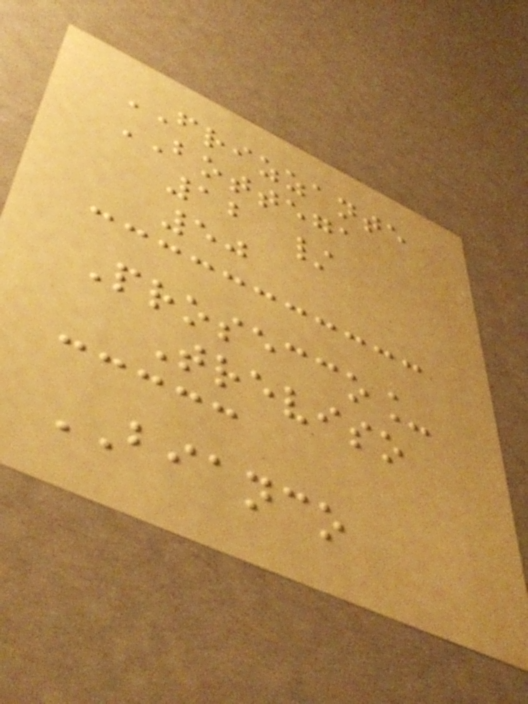FRIZZANTE
BOTTEGA
12 /
50
Prosecco_
Treviso
BIANCO
